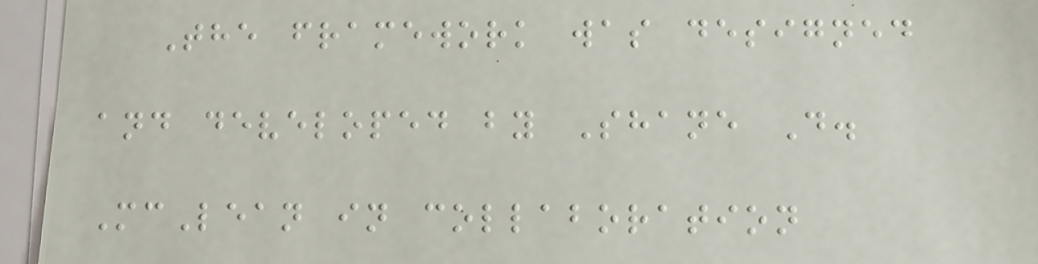The framework was designed
and developed by Shane D.
McLean in collaboration
